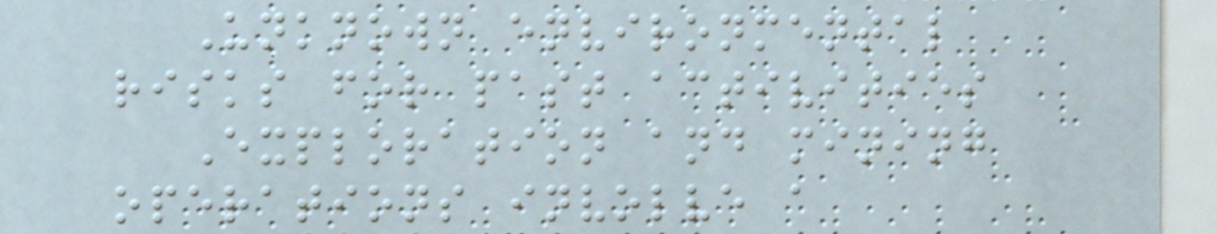Unknown environmental
risks for past activities
Exploration and mining
operations involve a
